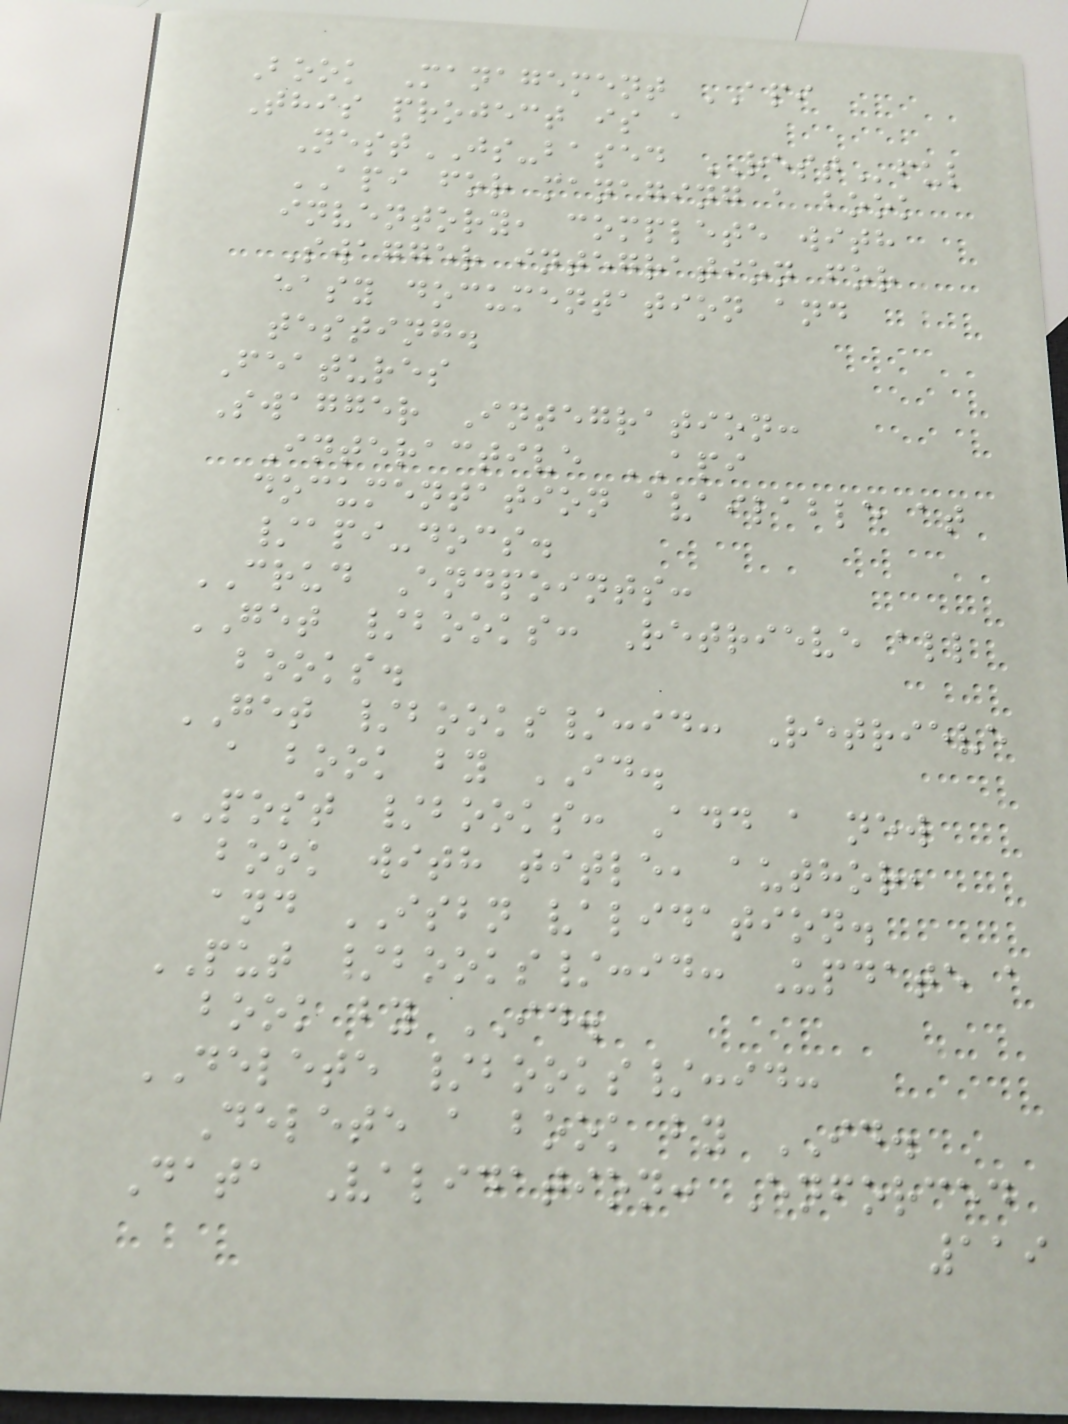Book Management API
This project is a
NestJS-based RESTful
API for managing a book
inventory, complete with
Swagger integration for
easy documentation and
testing.
Features
Swagger Integration:
Interactive API
documentation available at
/api-docs.
CRUD Endpoints:
GET /books: Retrieve all
books.
GET /books/:id: Retrieve
a book by ID.
POST /books: Add a new
book with title, author,
and ISBN validation.
PUT /books/:id: Update a
book by ID.
DELETE /books/:id:
Delete a book by ID.
Data Validation: Enforced
119
